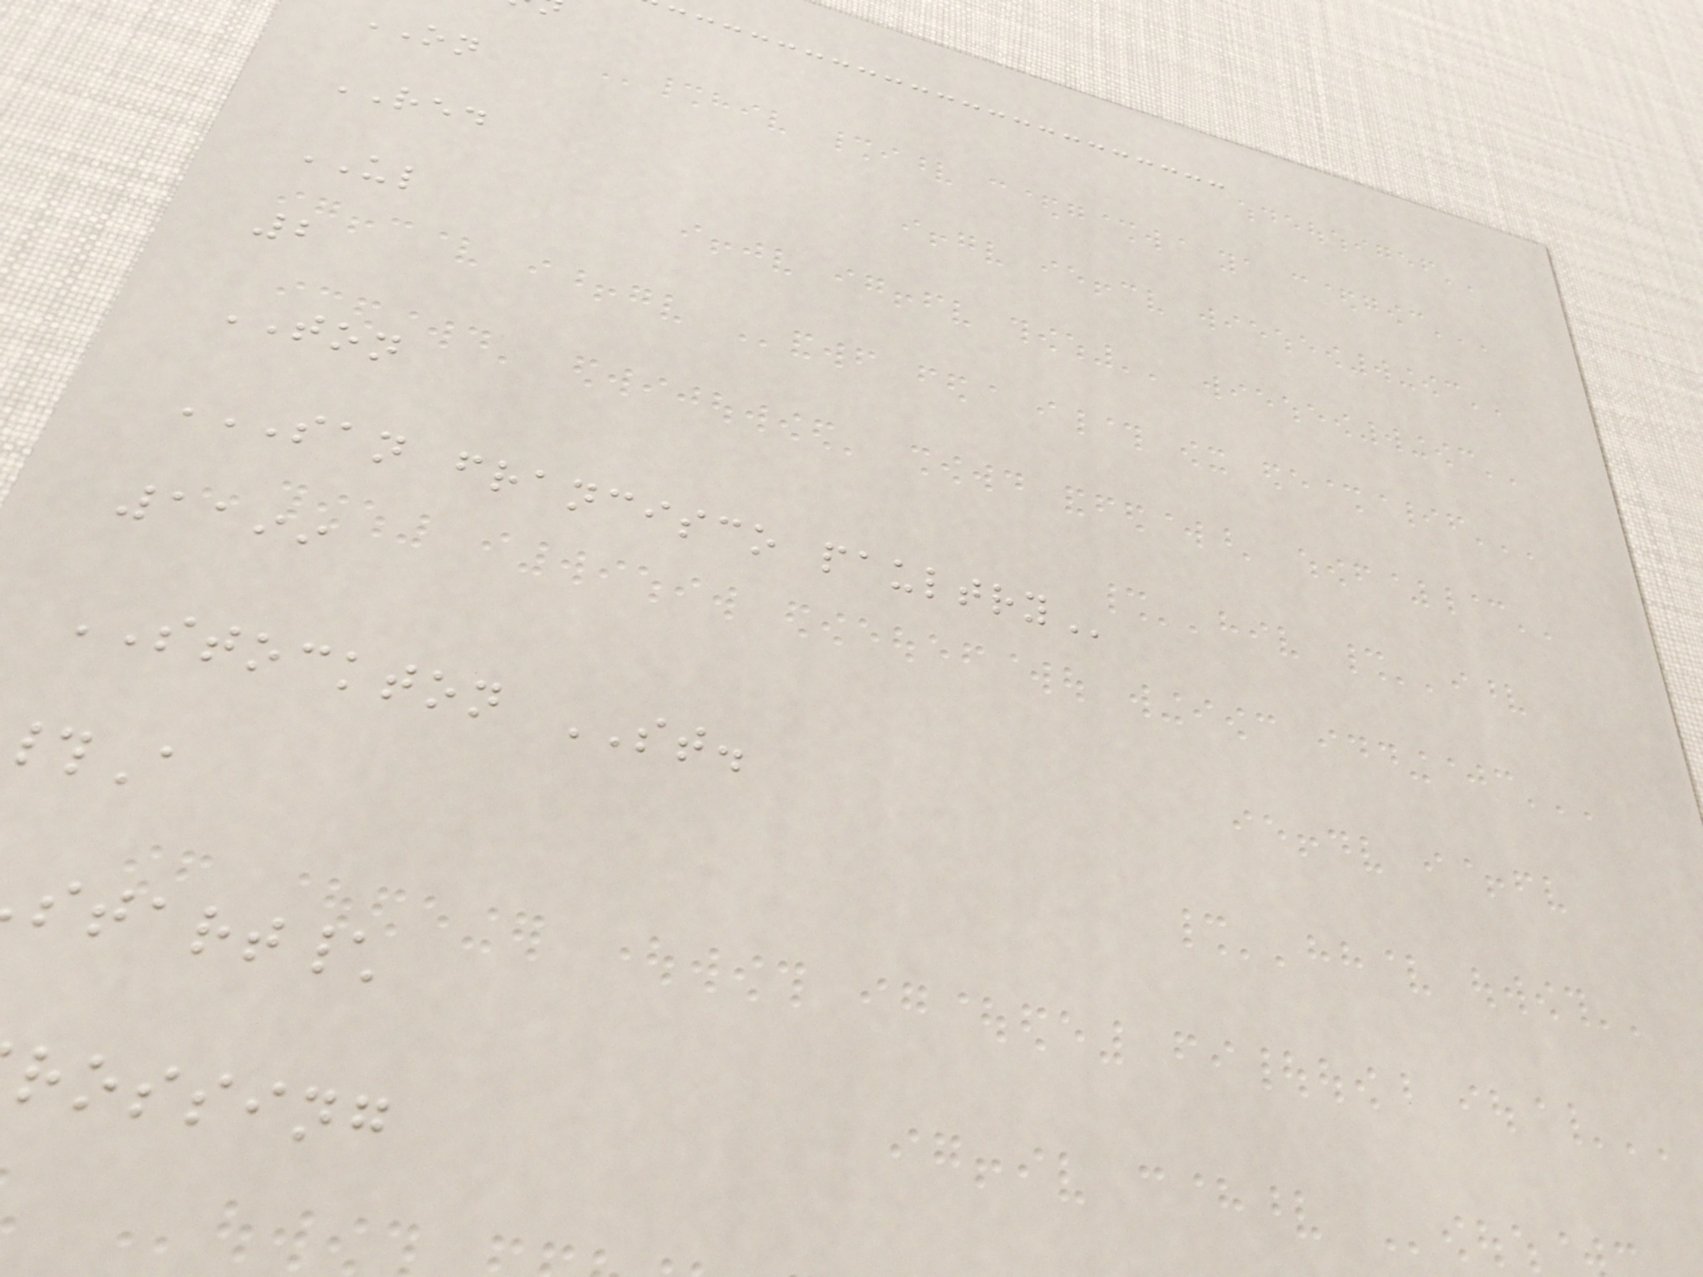ON
RED
UL
2
TON
SAN FRANCISCO PAULTRY
1199
STOCKTON ST.
start\
rossing
